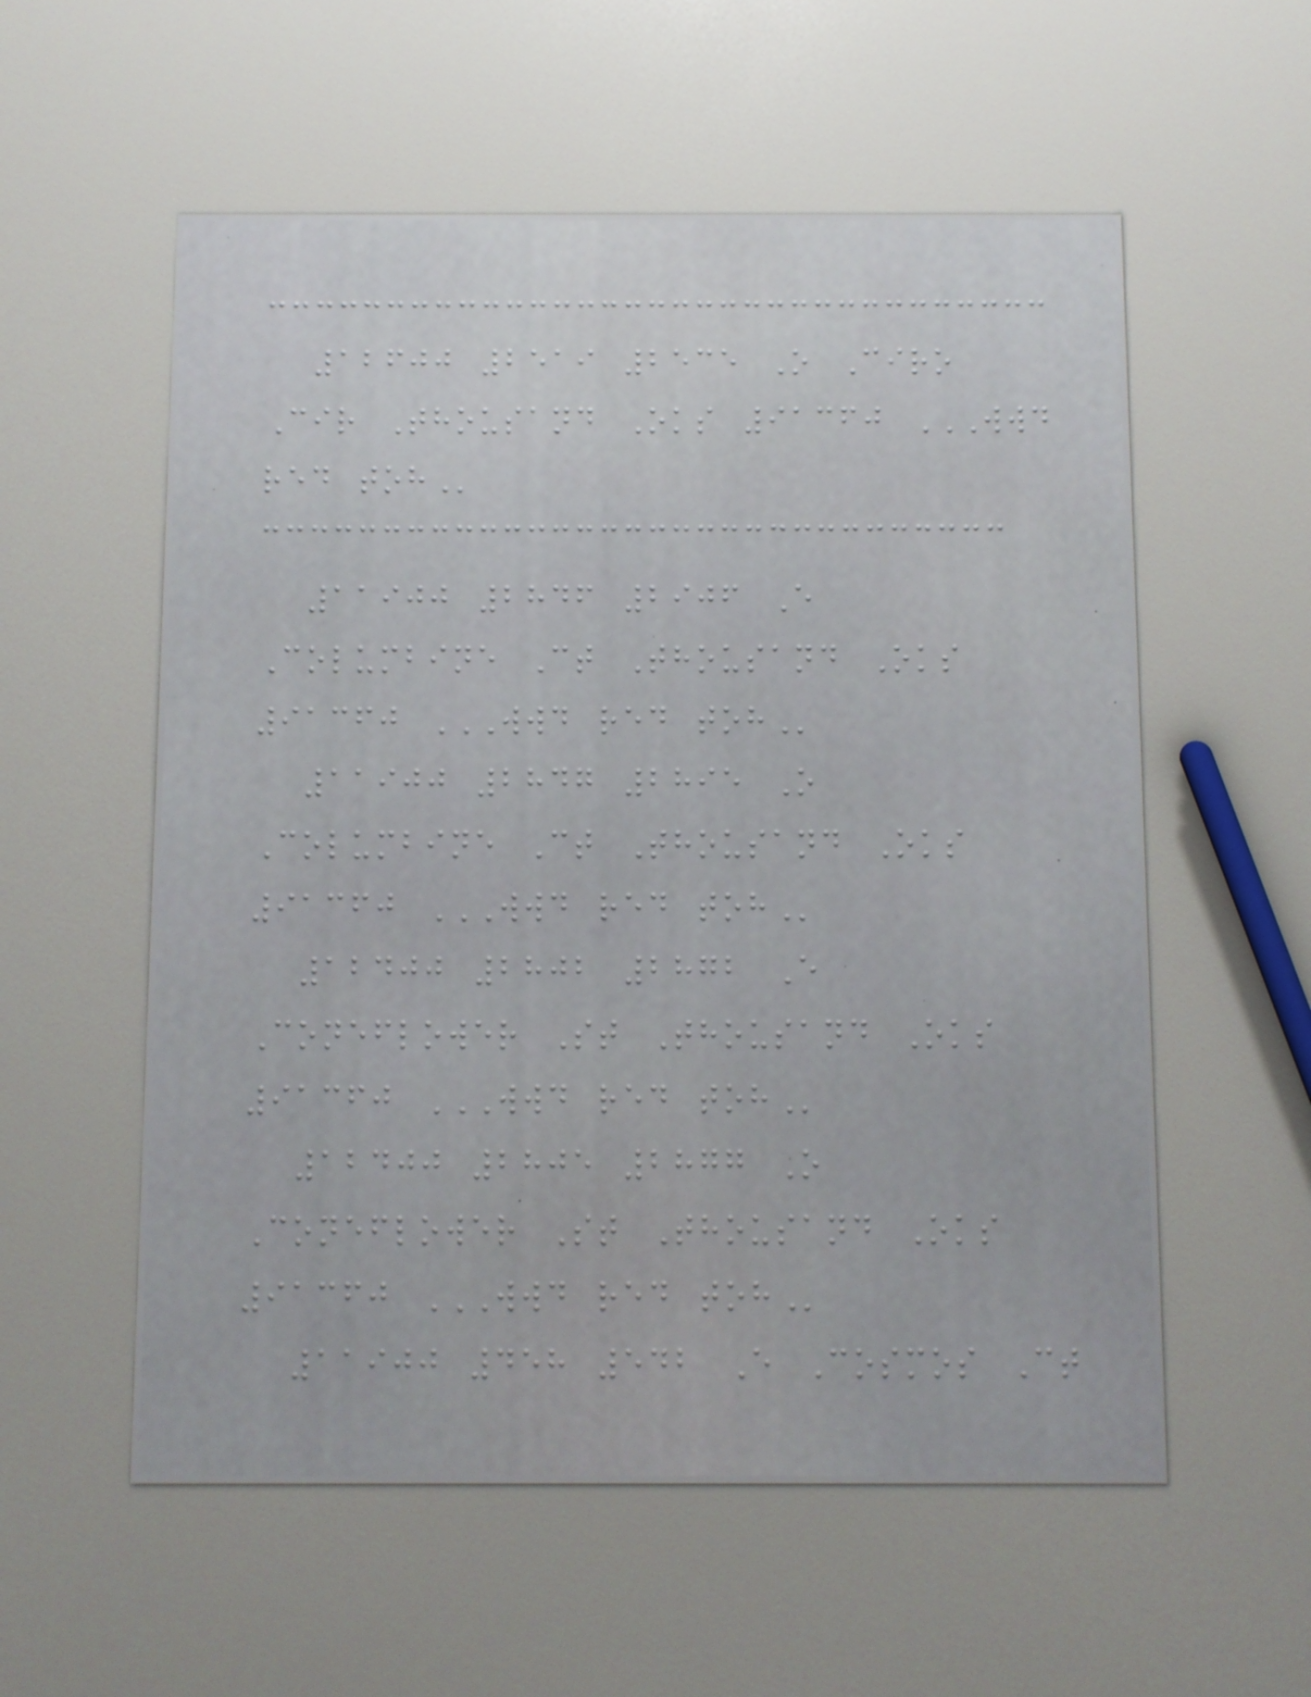12600 2519 2535 O Ciro
Cir Thousand Oks 91360 WWD
RED TOH
11900 2846 2906 E
Columbine Ct Thousand Oks
91360 WWD RED TOH
11900 2847 2895 O
Columbine Ct Thousand Oks
91360 WWD RED TOH
12400 2802 2872 E
Coneflower St Thousand Oks
91360 WWD RED TOH
12400 2805 2877 O
Coneflower St Thousand Oks
91360 WWD RED TOH
11900 458 542 E Cosmos Ct
